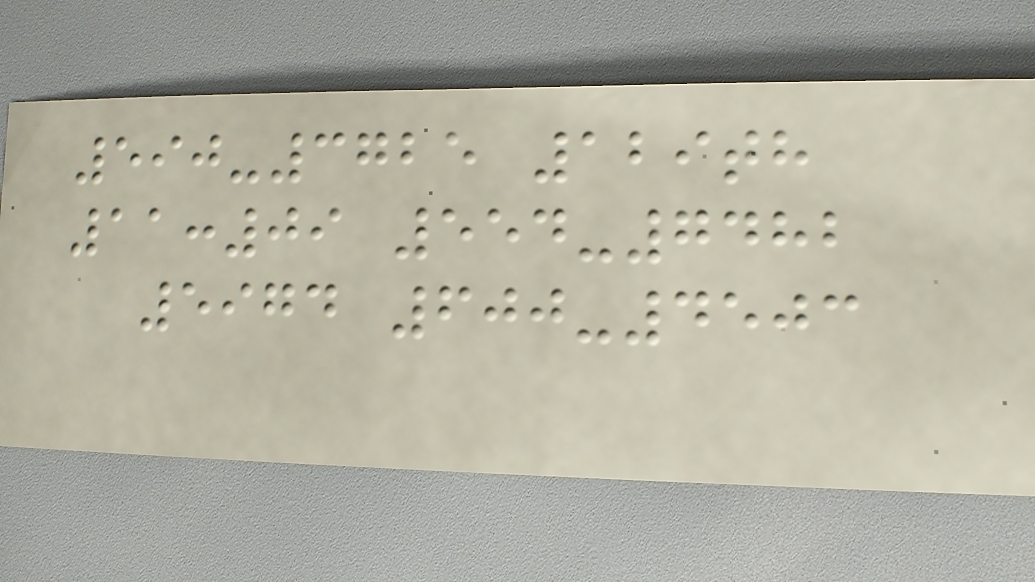590-3725 129th
11:09 554-7482
5974 600-4503
